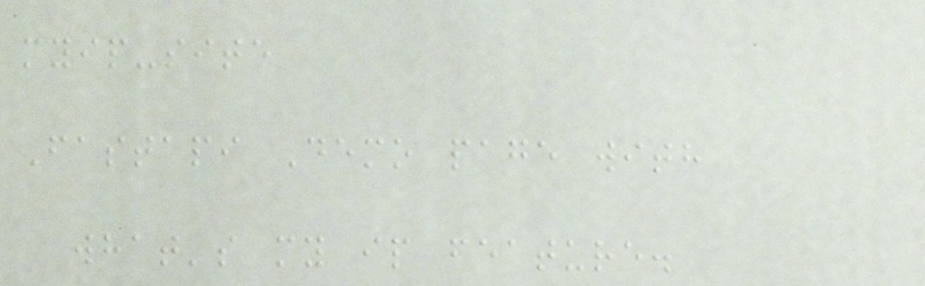myip-site
Fastapi Demo page with
what's my ip feature.
